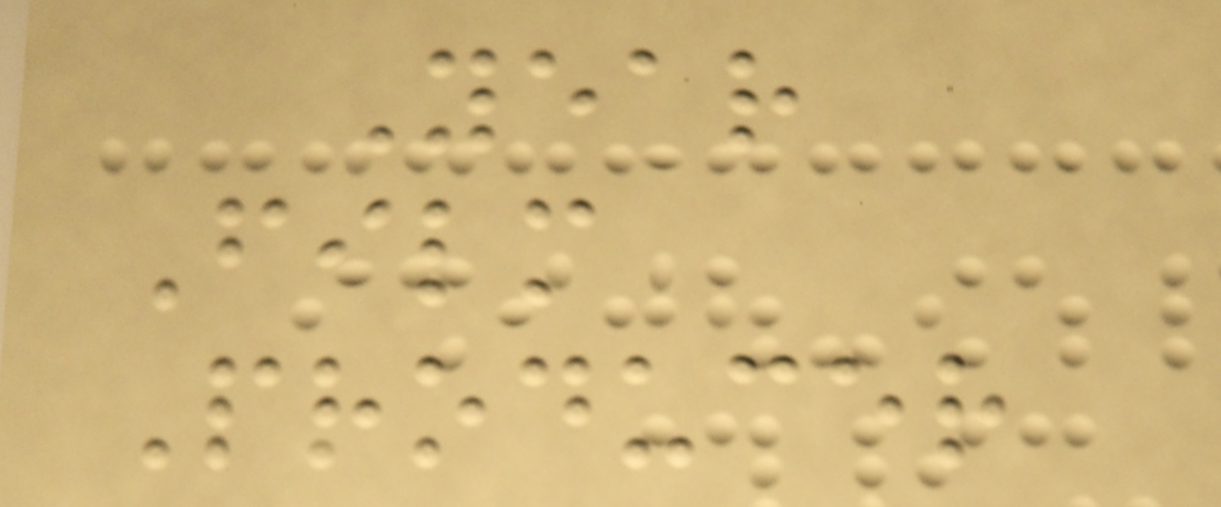Year
Film
Producer
